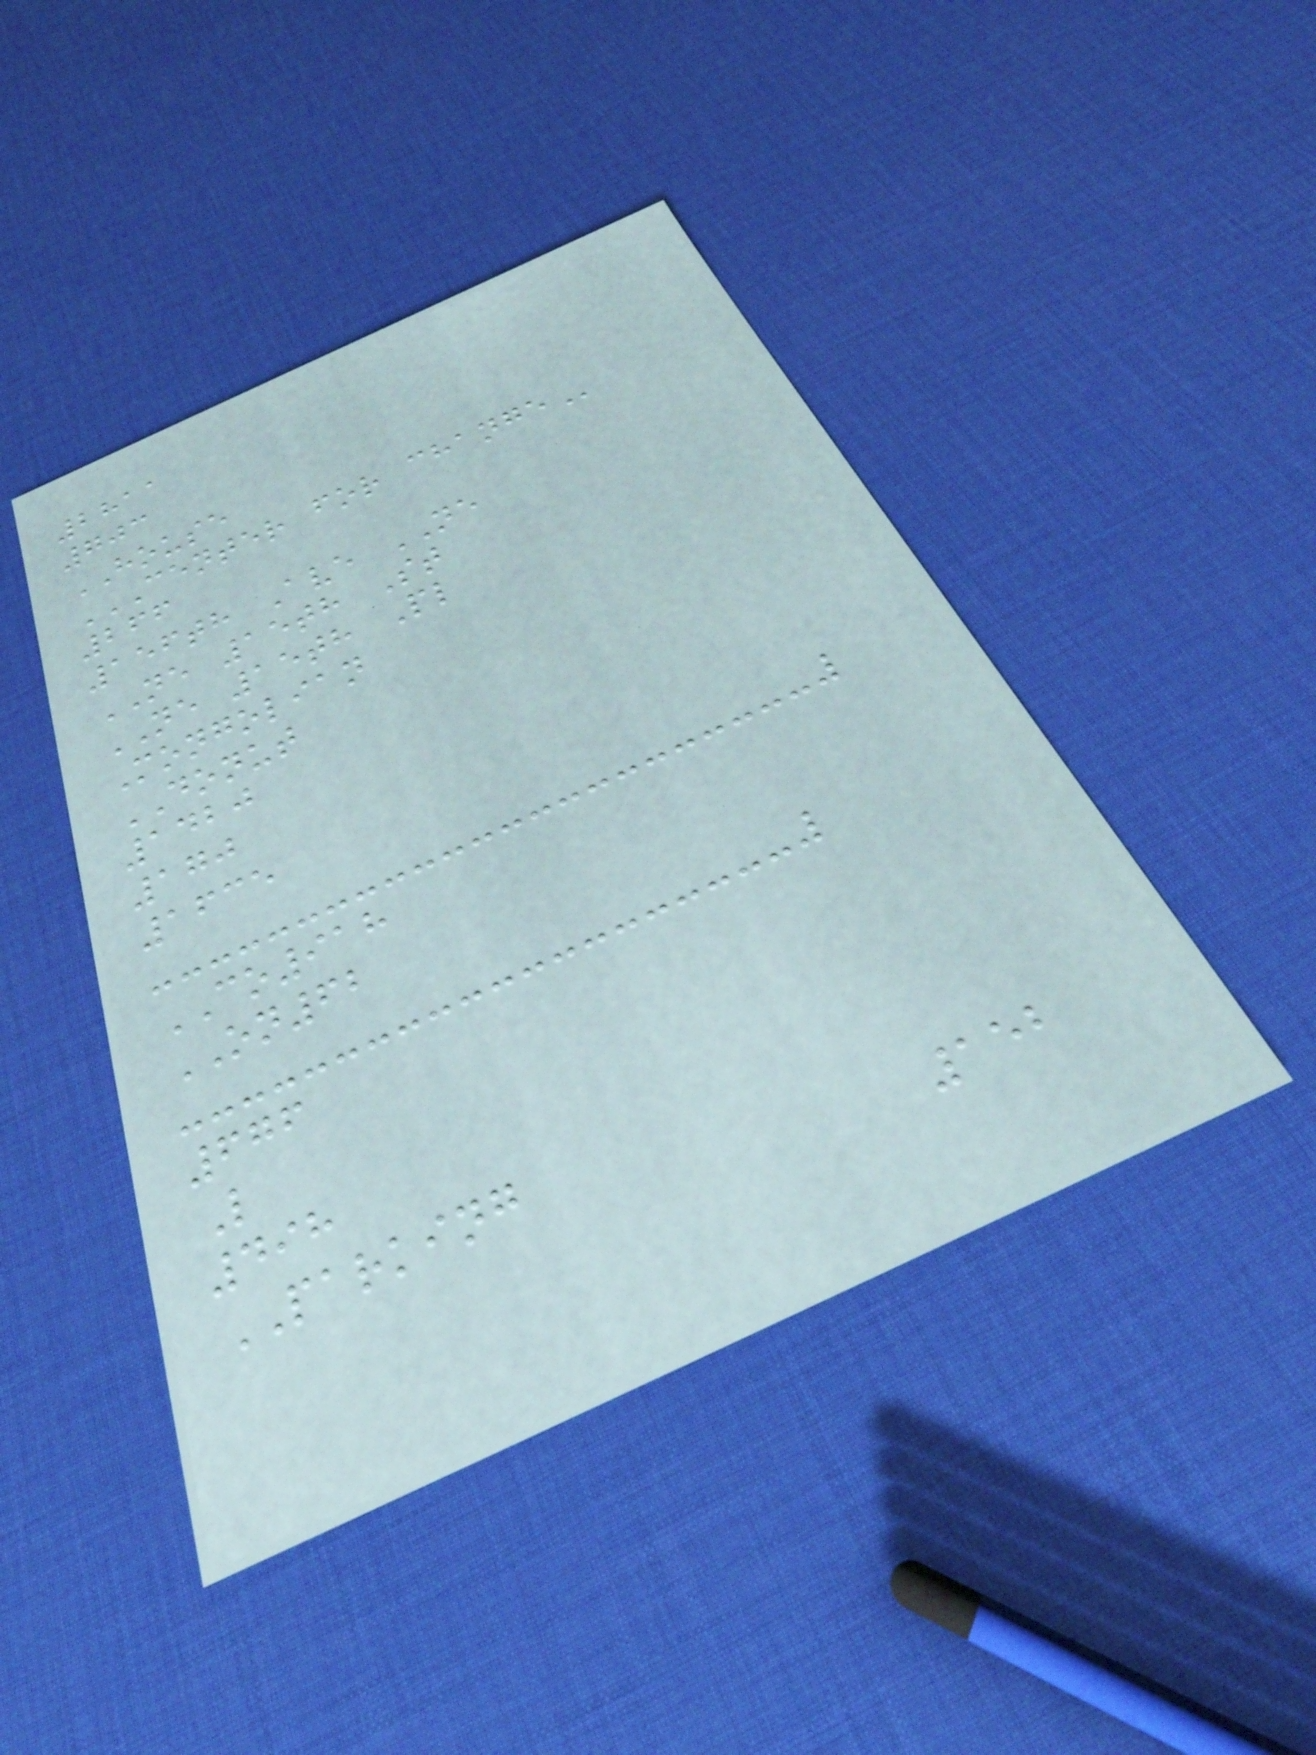2811
703
HOUSE
CENTER FOR CHANGE
266
156th Ave NE
NE 15th St
NE 15th Pl
Mongolian
DONUT
1420
170
1635
CO918
ON62
676
L
498
PARKING
152
